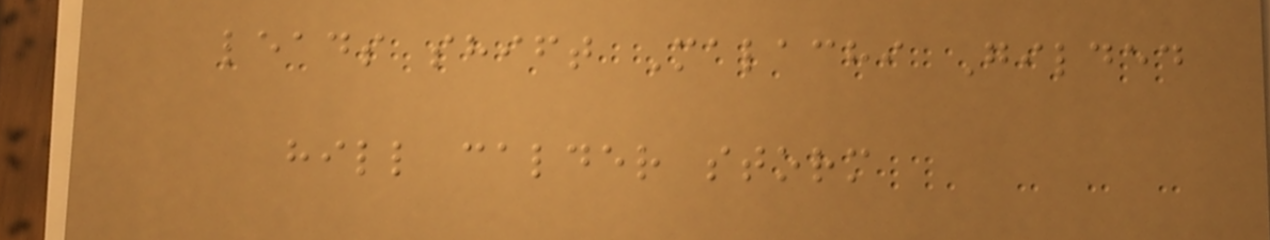leads shift Malachi Gilded
hill calder storm
